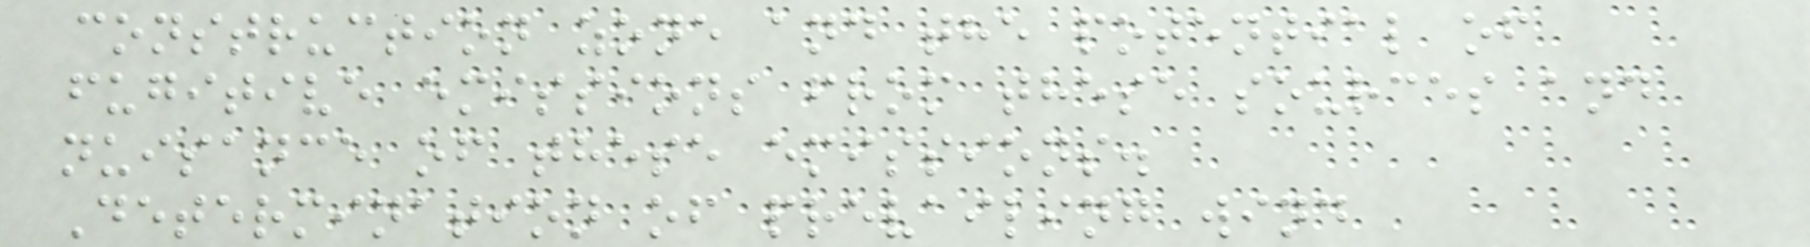construction zone and the potential of
fugitive emissions from these sources and
nuisance of these emissions.
Determination of prevailing wind
